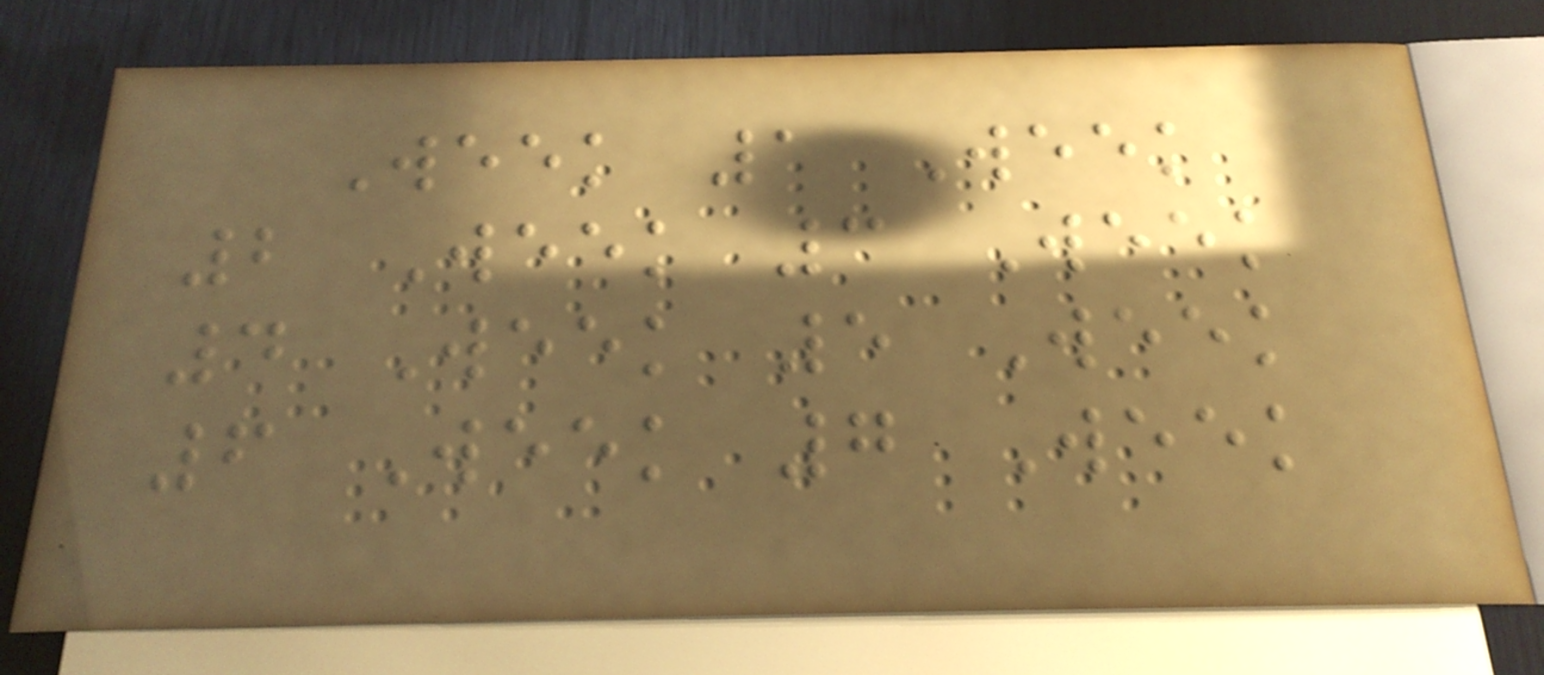Week 1 Week
2 Week 3 Week
4 Week 5 Week
6 Week 7 Week
